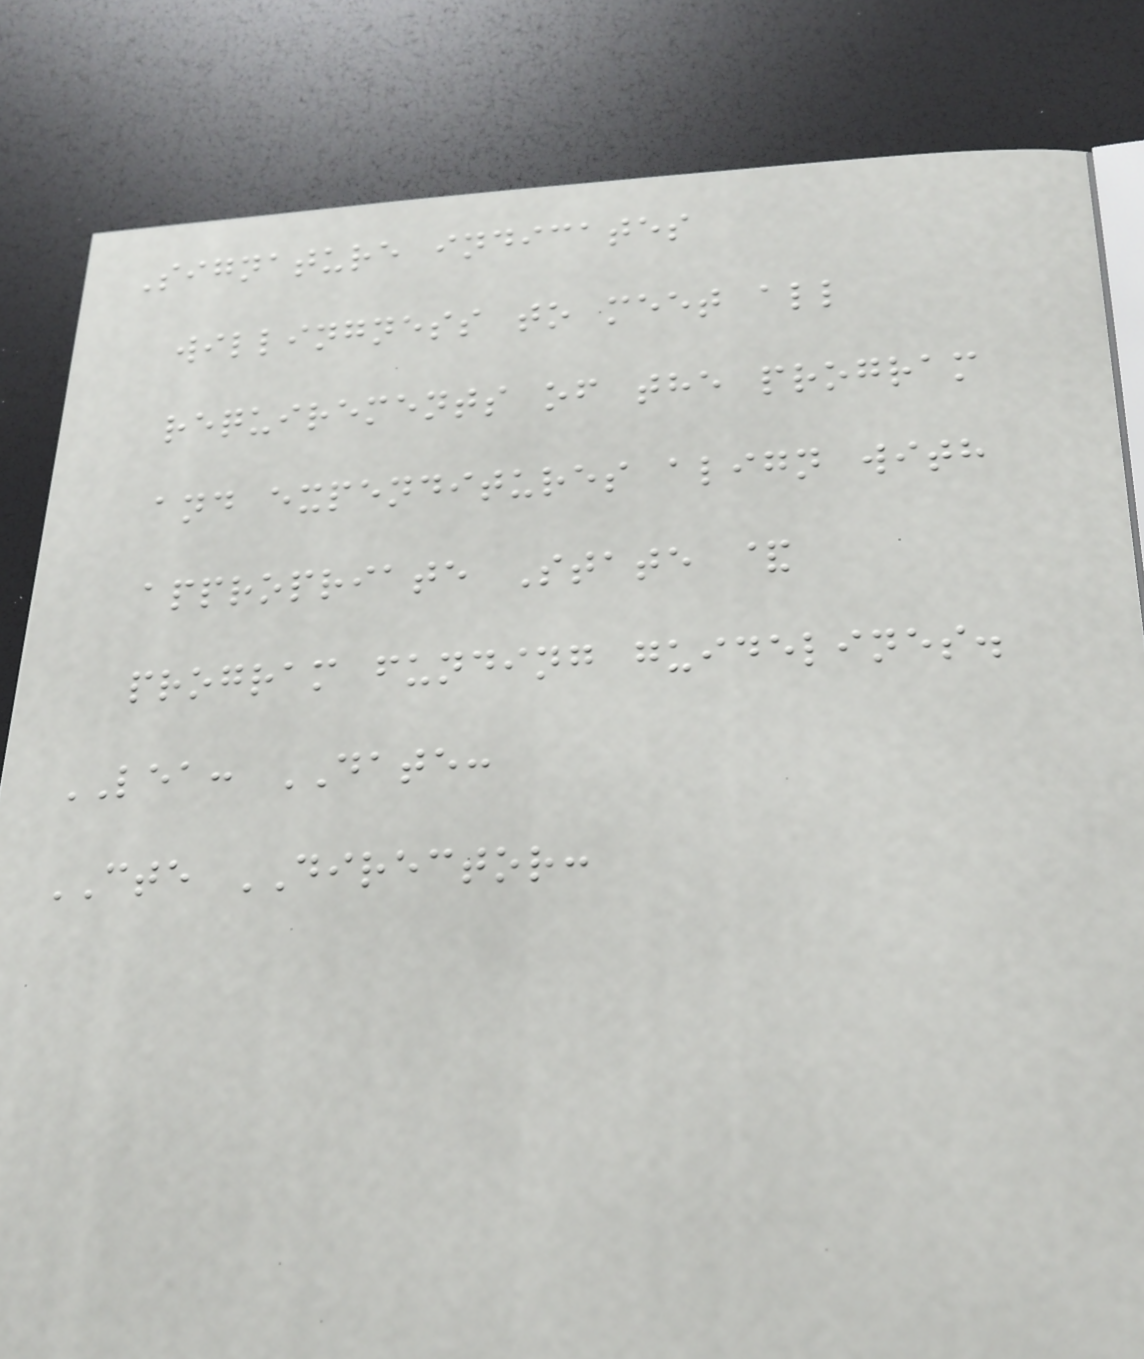Signature indicates
willingness to meet all
requirements of the program
and expenditures align with
appropriate State &
program funding guidelines.
LEA: DATE:
CTE DIRECTOR:
